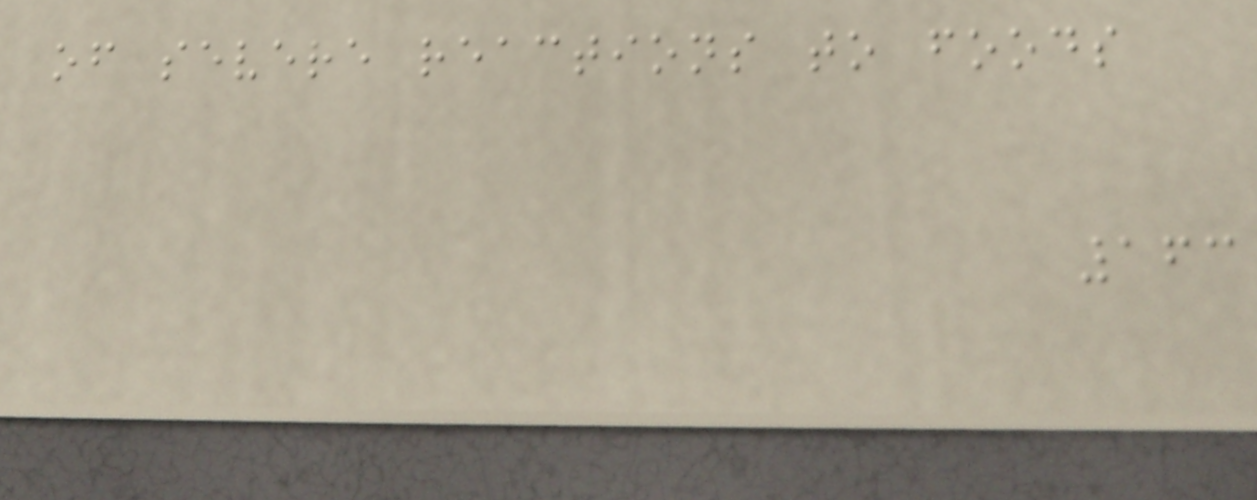of severe reactions to foods
163
